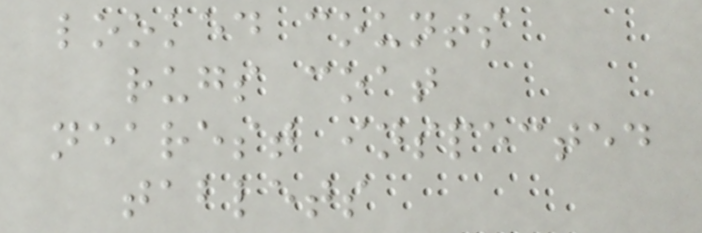looked counts
rugs coat
nearest inspected
tablets
